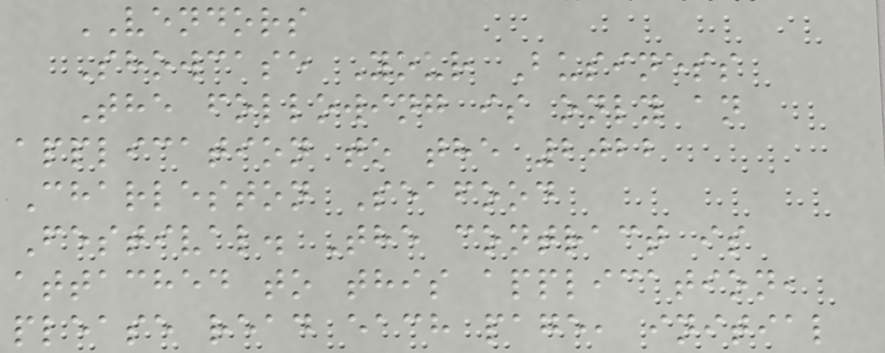VENDORS
Showcase Your Business
The following is only an
application to the 2022
Charleston Seafood
Festival. The contract is
attached to this application,
please read each page, initial
